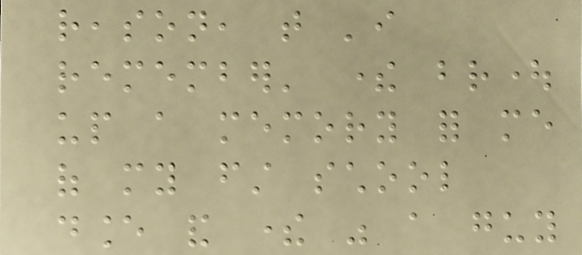reason, that 'i
remember' there brought
up a memory for me
of my first school
dance and there was a guy
